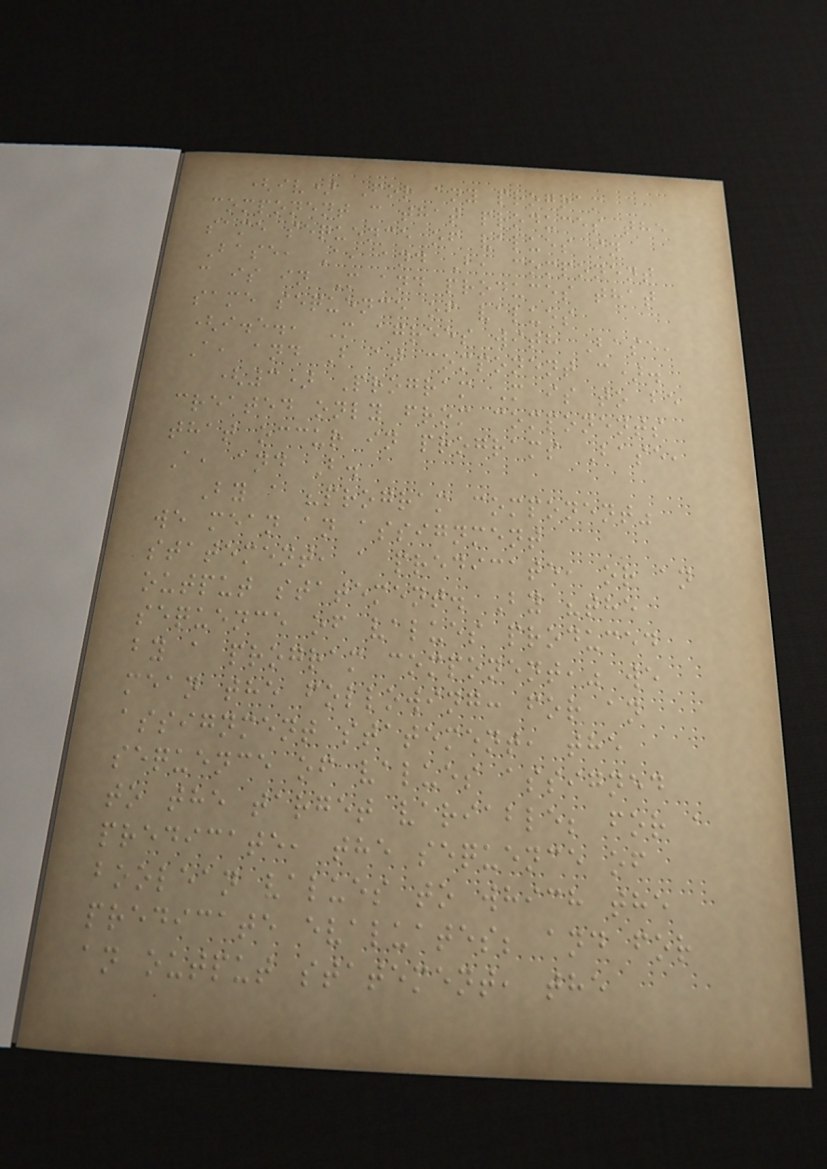(iv) For any program
component c that produces the
same sequence of values in
Base, A, and B, component
c is in M and produces that
same sequence of values
(i.e., M agrees with Base,
A, and B at component c).
(3) Program M is to be
created only from components
that occur in programs Base,
A, and B.
By a "program component"
we mean an assignment
statement, a predicate, or an
output statement. By "the
sequence of values produced
by a program component," we
mean the following: for an
assignment statement, the
sequence of values assigned
to the target variable; for a
predicate, the sequence of
boolean values to which the
predicate evaluates; and for
an output statement, the
